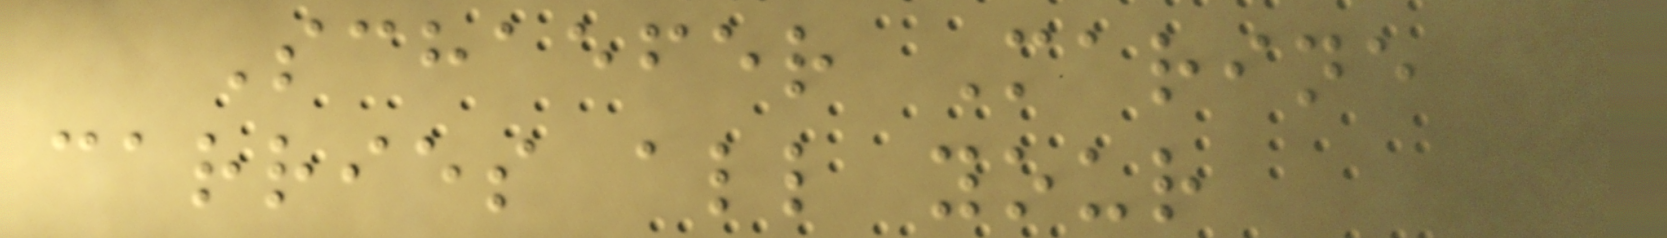Schaefer Marine
carries all your
